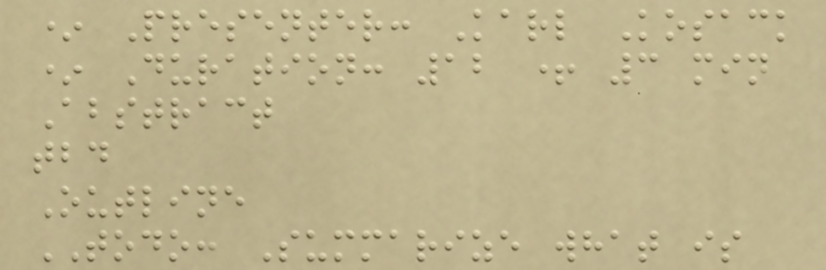* Presenter: Karl Kosack
* Duration: 12 + 3 min
Abstract
tbd
Outline
TODO: Summarize what is
